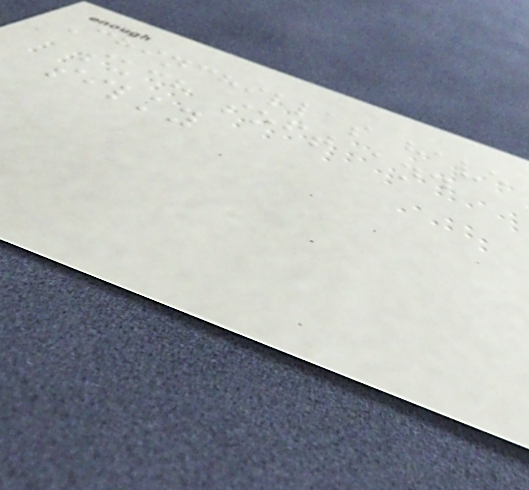Chinchillas have
such soft and
silky
